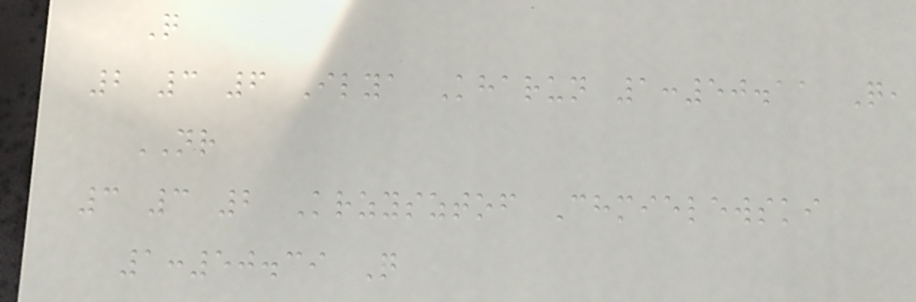Q
2 3 6 Ilya Kharun 1:50.11 Q,
NR
3 3 2 Krzysztof Chmielewski
1:50.39 Q
